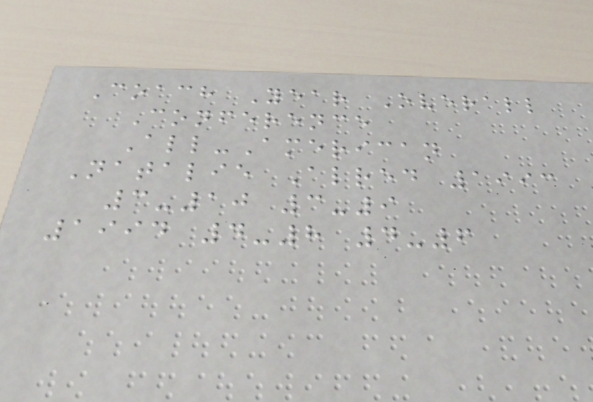Coach Year Overall
Conference
All-American
Natalie Alred 1993
3-10 3-9
1994 4-8 4-6
